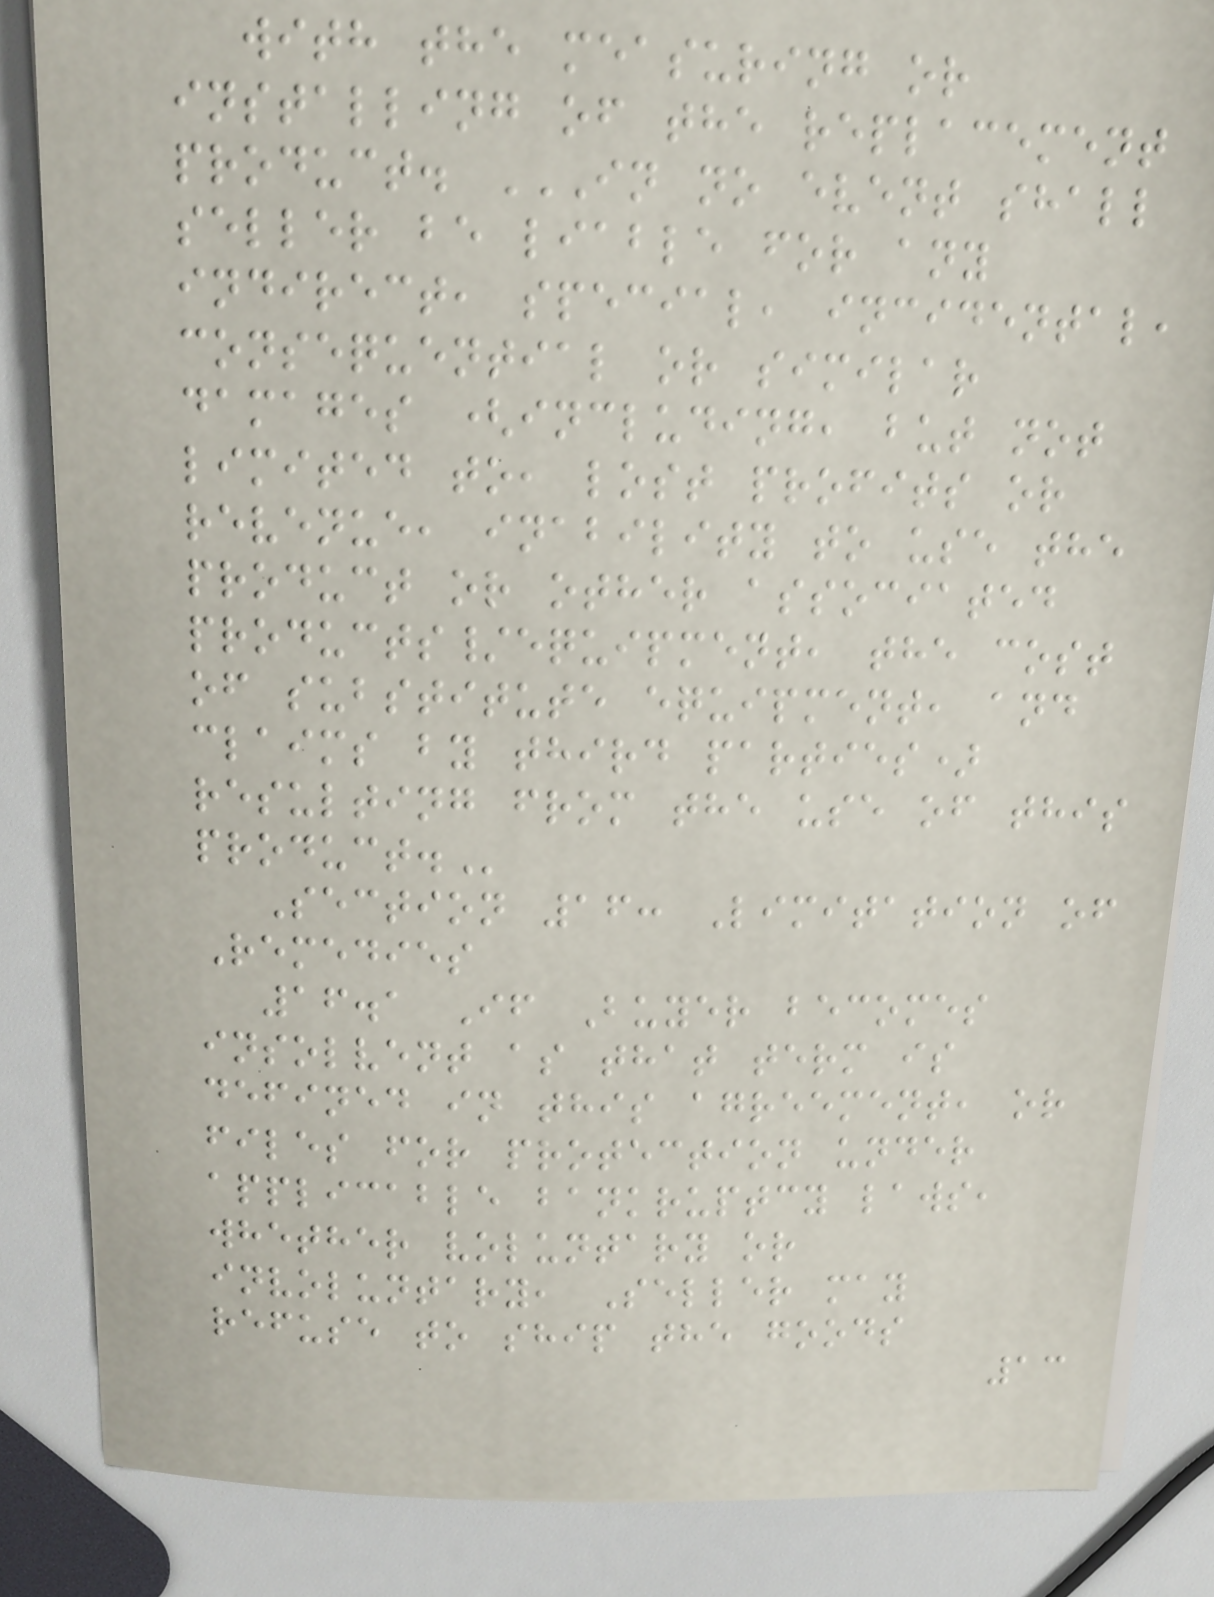with the measuring or
installing of the replacement
product. IN NO EVENT SHALL
SELLER BE LIABLE FOR ANY
INDIRECT, SPECIAL, INCIDENTAL,
CONSEQUENTIAL OR SIMILAR
DAMAGES (INCLUDING, BUT NOT
LIMITED TO, LOST PROFITS OR
REVENUE, INABILITY TO USE THE
PRODUCT OR OTHER ASSOCIATED
PRODUCTS/EQUIPMENT, THE COST
OF SUBSTITUTE EQUIPMENT, AND
CLAIMS BY THIRD PARTIES)
RESULTING FROM THE USE OF THIS
PRODUCT.
Section 16: Limitation of
Remedies
16.1 If Buyer becomes
insolvent as that term is
defined in this agreement, or
files for protection under
applicable bankruptcy laws,
whether voluntary or
involuntary, Seller may
refuse to ship the goods
13
